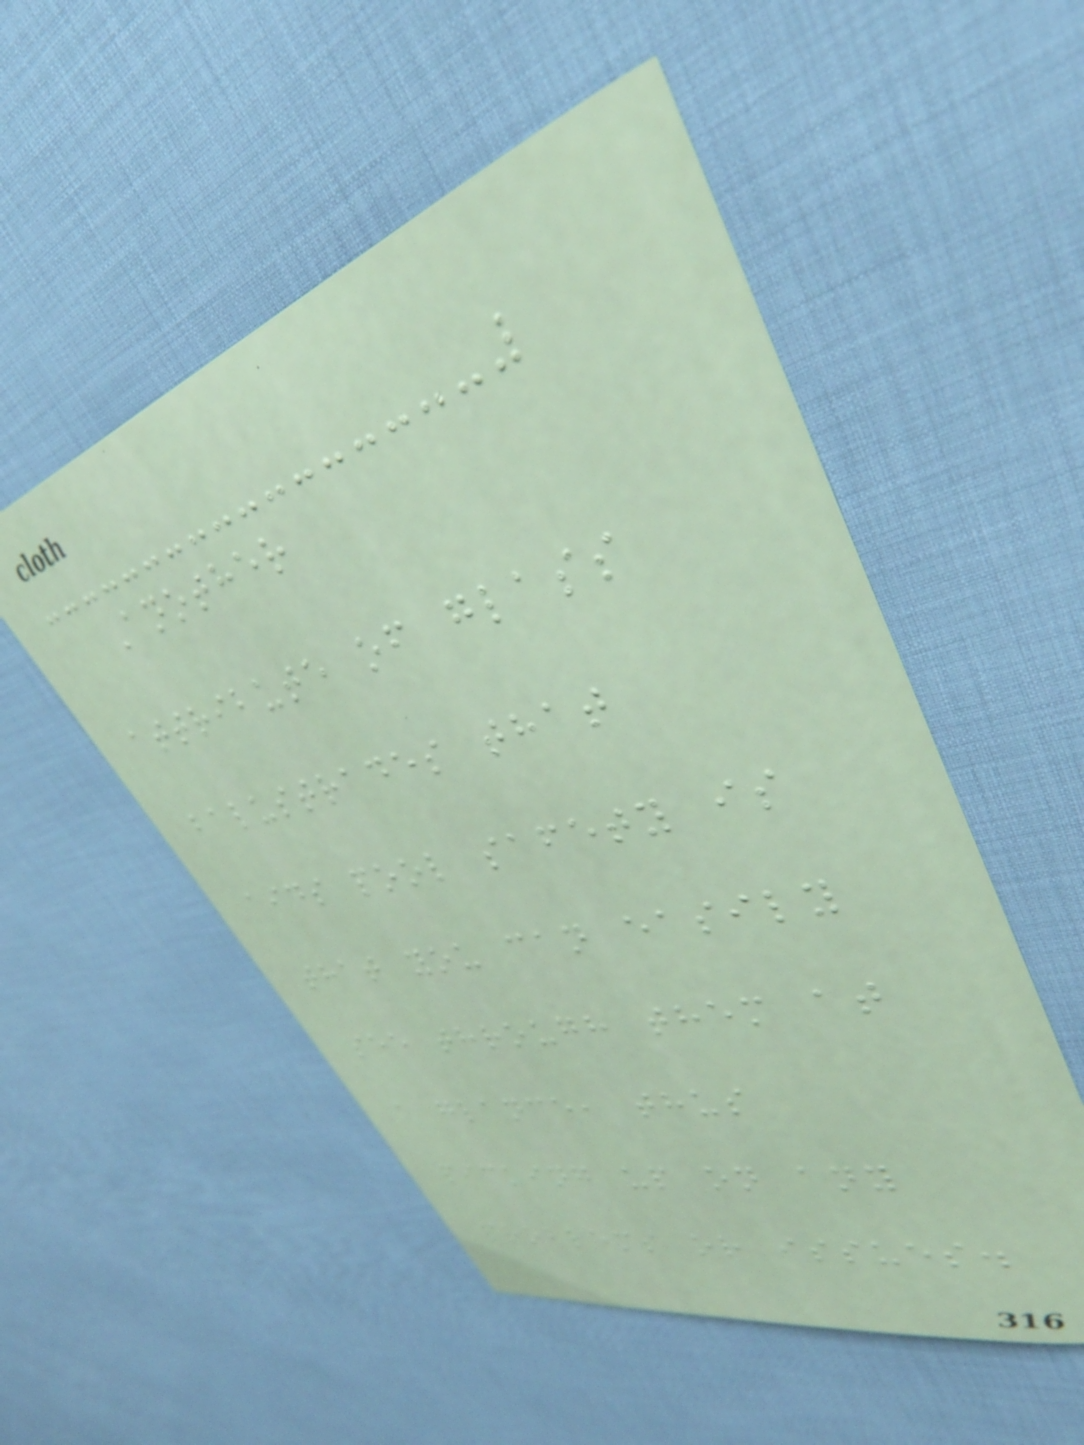Another
attribute of glass
balustrades that
aids pool safety is
that you can easily
see through them at
a glance, thus
picking up on any
problems or issues.
